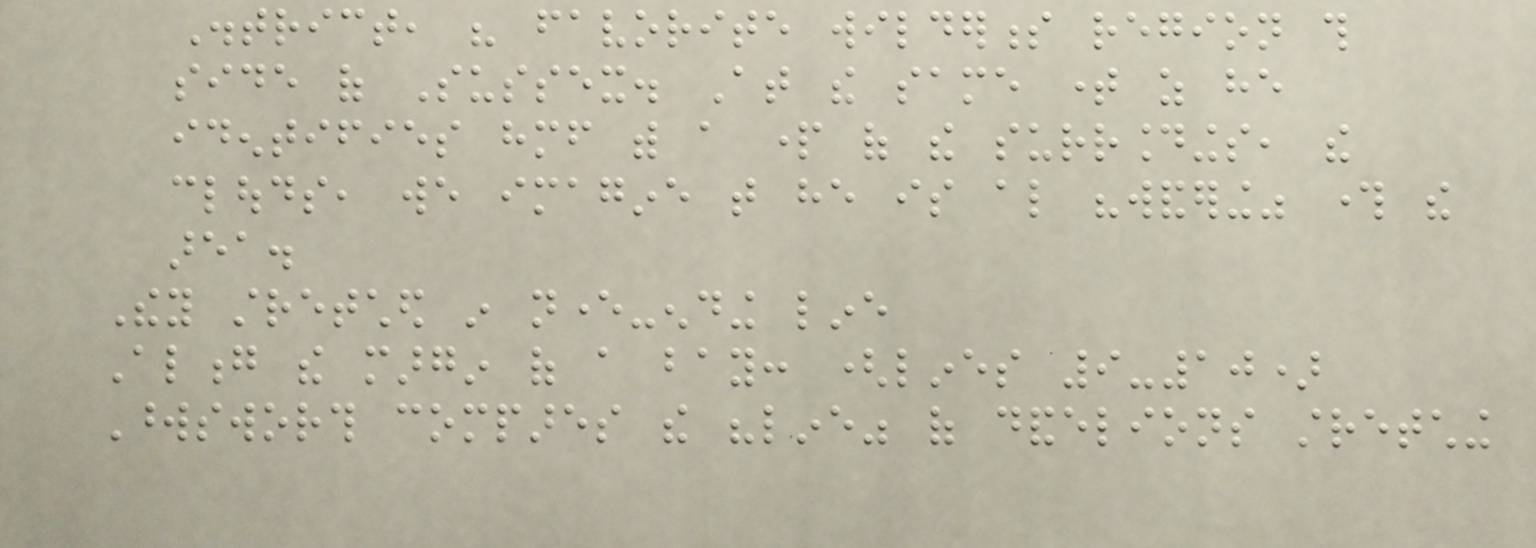District, his favorite wilderness region this
side of Sussex. At the same time as he
identifies himself with a part of the surroundings, the
clouds, we imagine that he is also "wandering" through the
area.
They stretched in never-ending line
Along the margin of a bay: (lines 9-10)
Wordsworth compares the "line" of dandelions stretching
